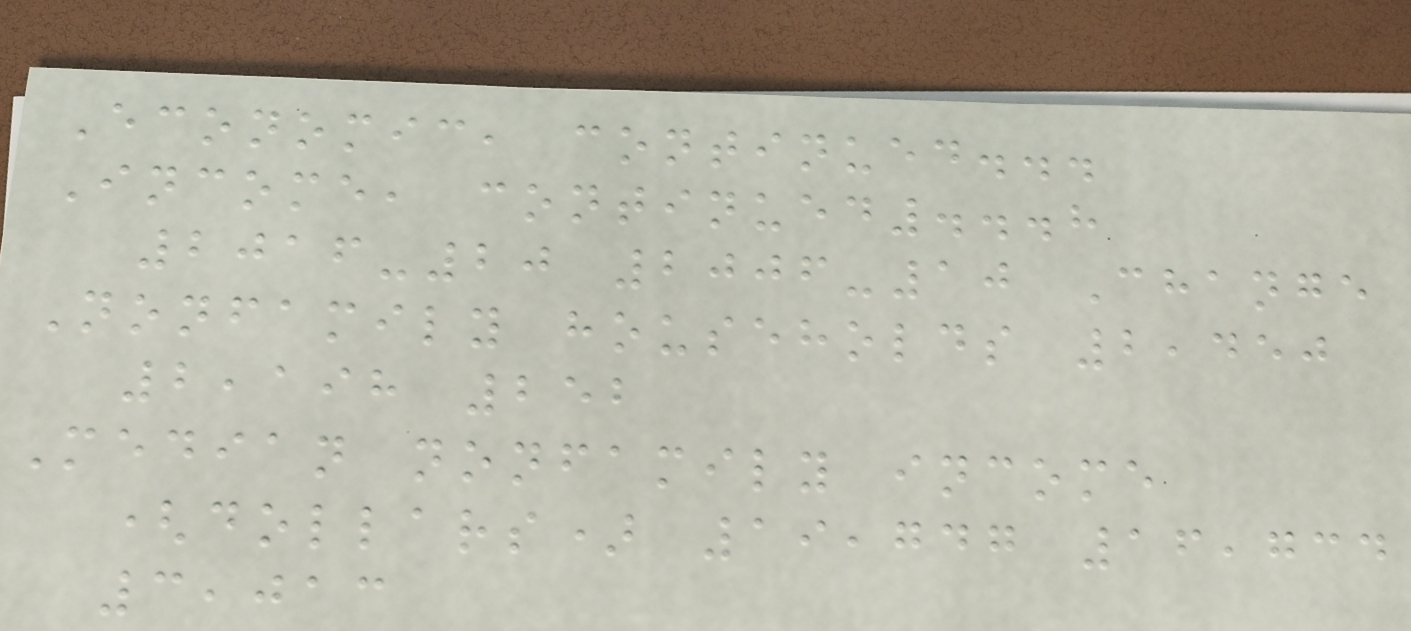Economic, continued...
Income, continued...8
2016-20 2006-10 Change
Nonfamily households 2,450
2,198 252
Median nonfamily income
(dollars) 19,747 16,734
3,013
